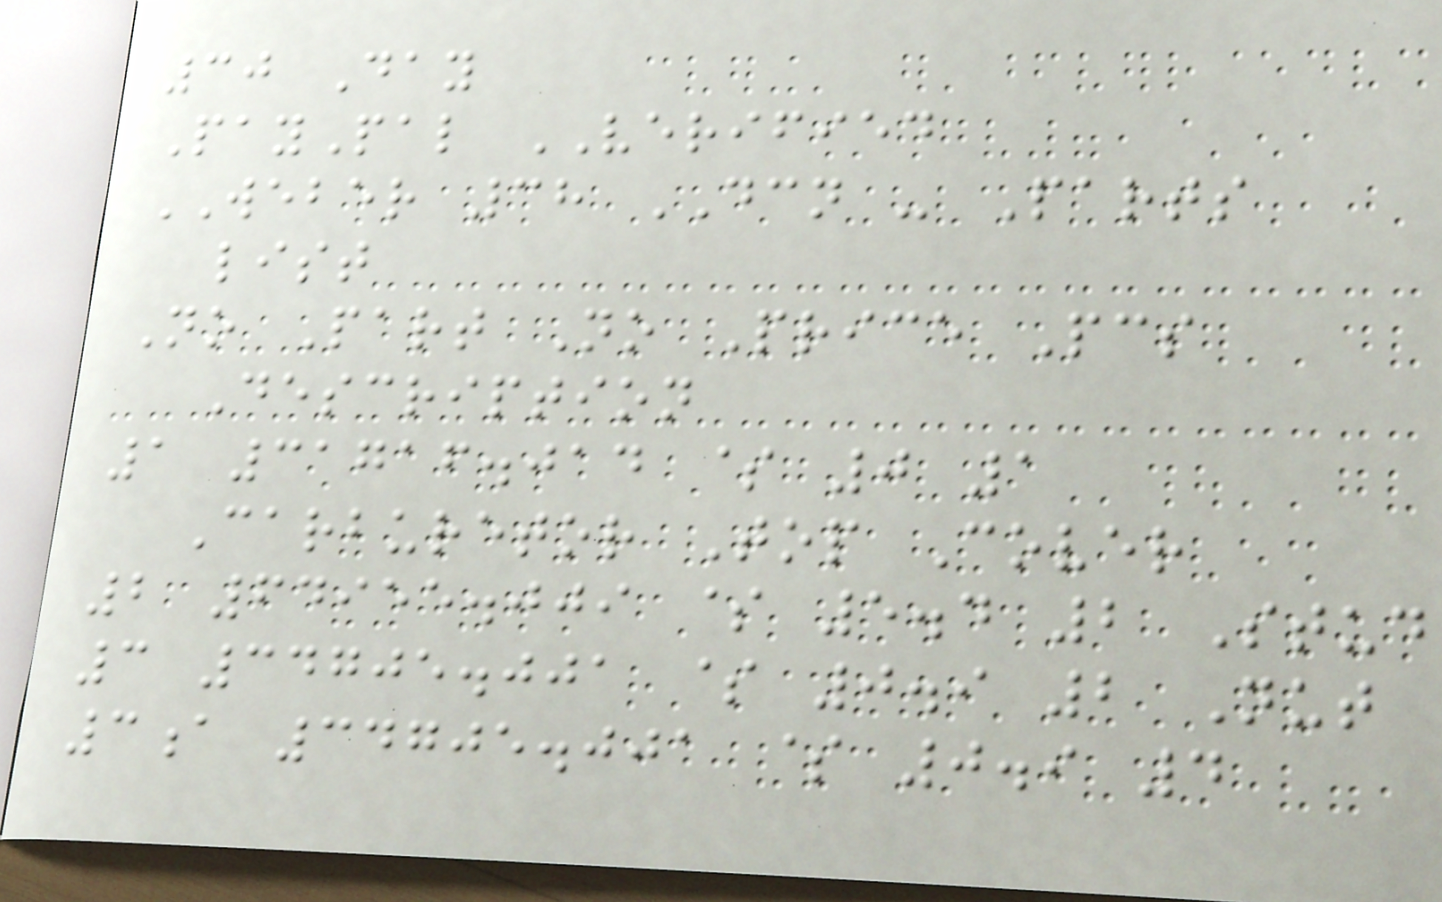30 Day
PayPal VERIFIED
WEBER 38 DCN - Parts
list
No Part No Price Pcs
Description
1 31716.014 $ 0 1
Carburetor Top Cover
2 64955.009 $ 5.4 2 Stud
3 34705.001 $ 0.9 2 Nut
3a 34705.001 $ 0.9 4
